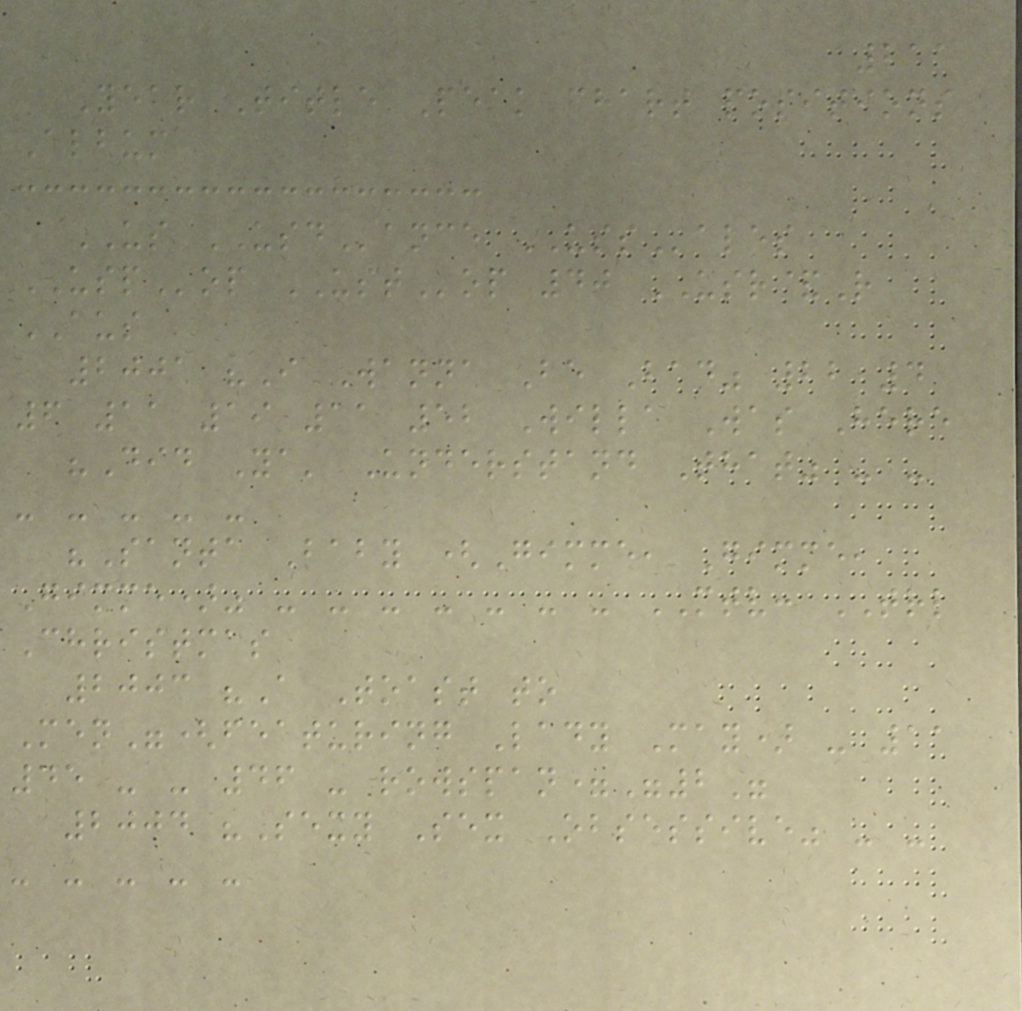211
Year Title Peak chart positions
Album
US USDance USSales
USPop USTop 40 USR&R
AUS
2001 "I Wanna Be Bad" 22 4
6 11 19 11 52 Willa Was Here
"Did Ya' Understand That" - -
- - - - -
"Santa Baby (Gimme, Gimme,
Gimme)" - - - - - - - MTV: TRL
Christmas
2003 "A Toast to
Men"(featuring Lady May) - 11
45 - - 46 - rowspan="2"
2004 "Sexy Sex Obsessive" - -
- - - - -
